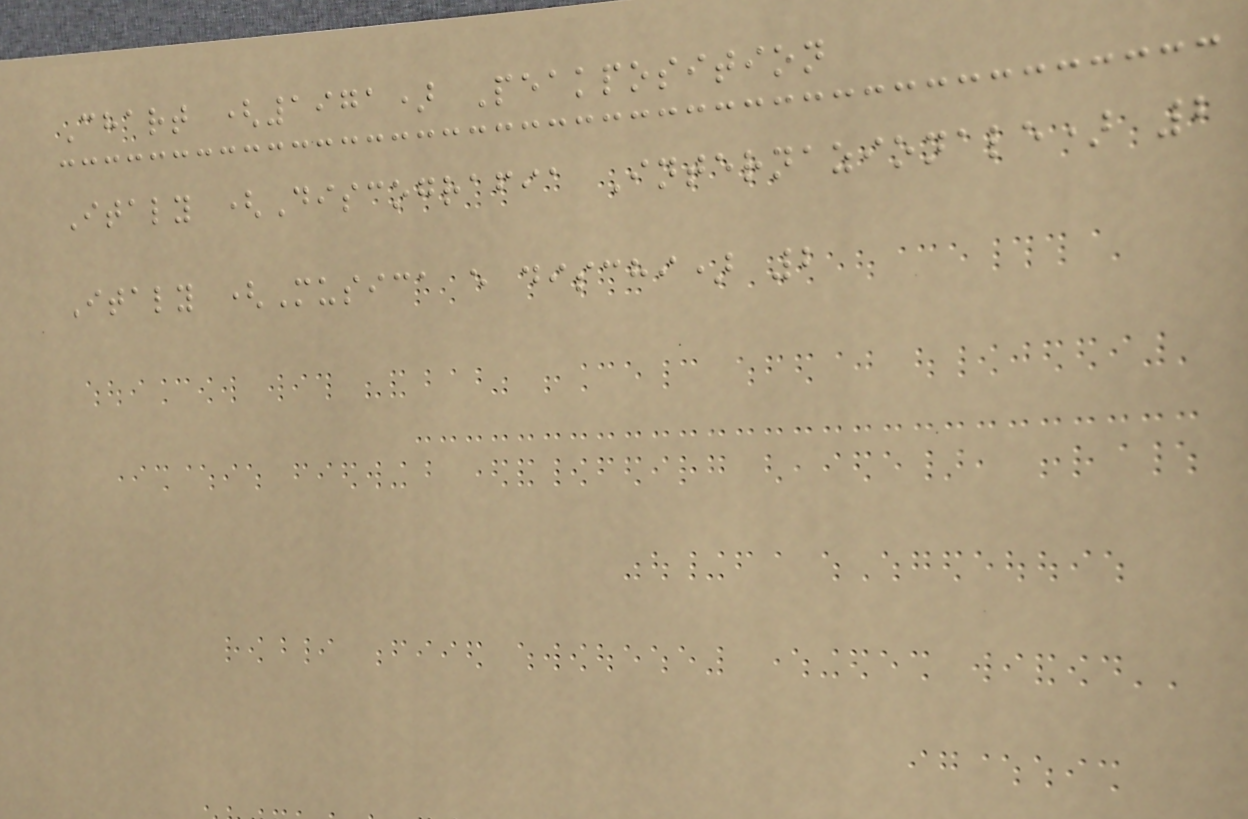Chart (1971) Peakposition
Italy (Discografia Internazionale) 2
Italy (Musica e dischi) 2
